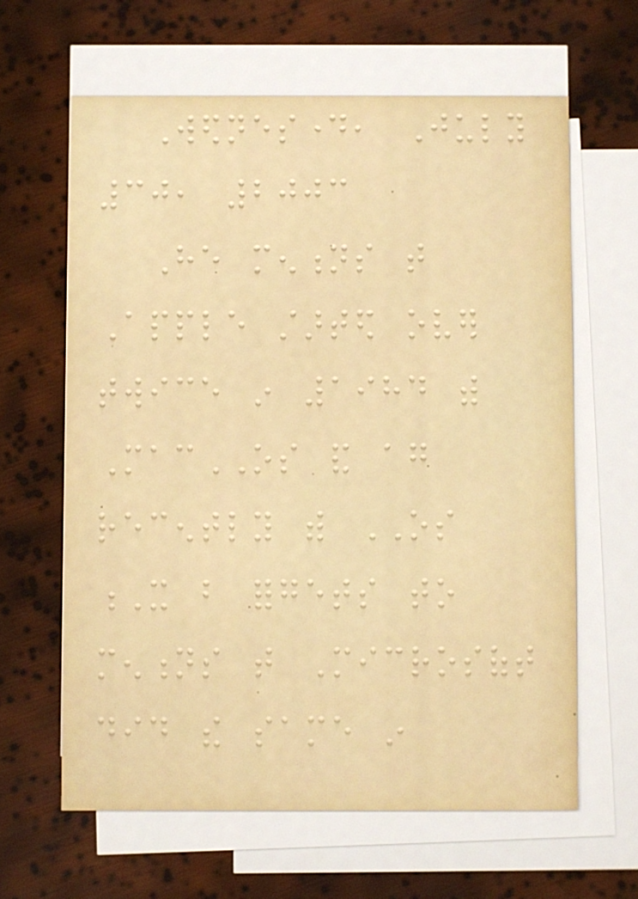Wednesday, July
30, 2003
He mentions that
Apple started over
twice in 1984 with
MacOS and again
recently with OS
X but forgets to
mentions that Microsoft
did the same in
